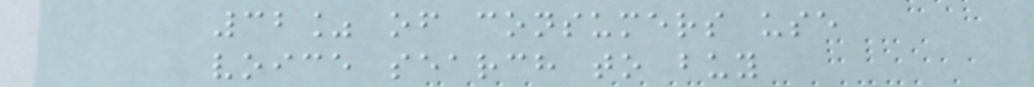32% of consumers use
voice search to buy
